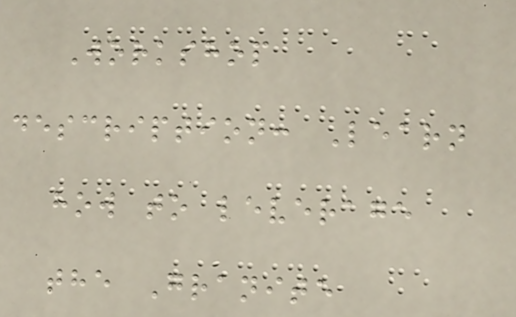Workshop
description: Learn
how to leverage
the Granite
